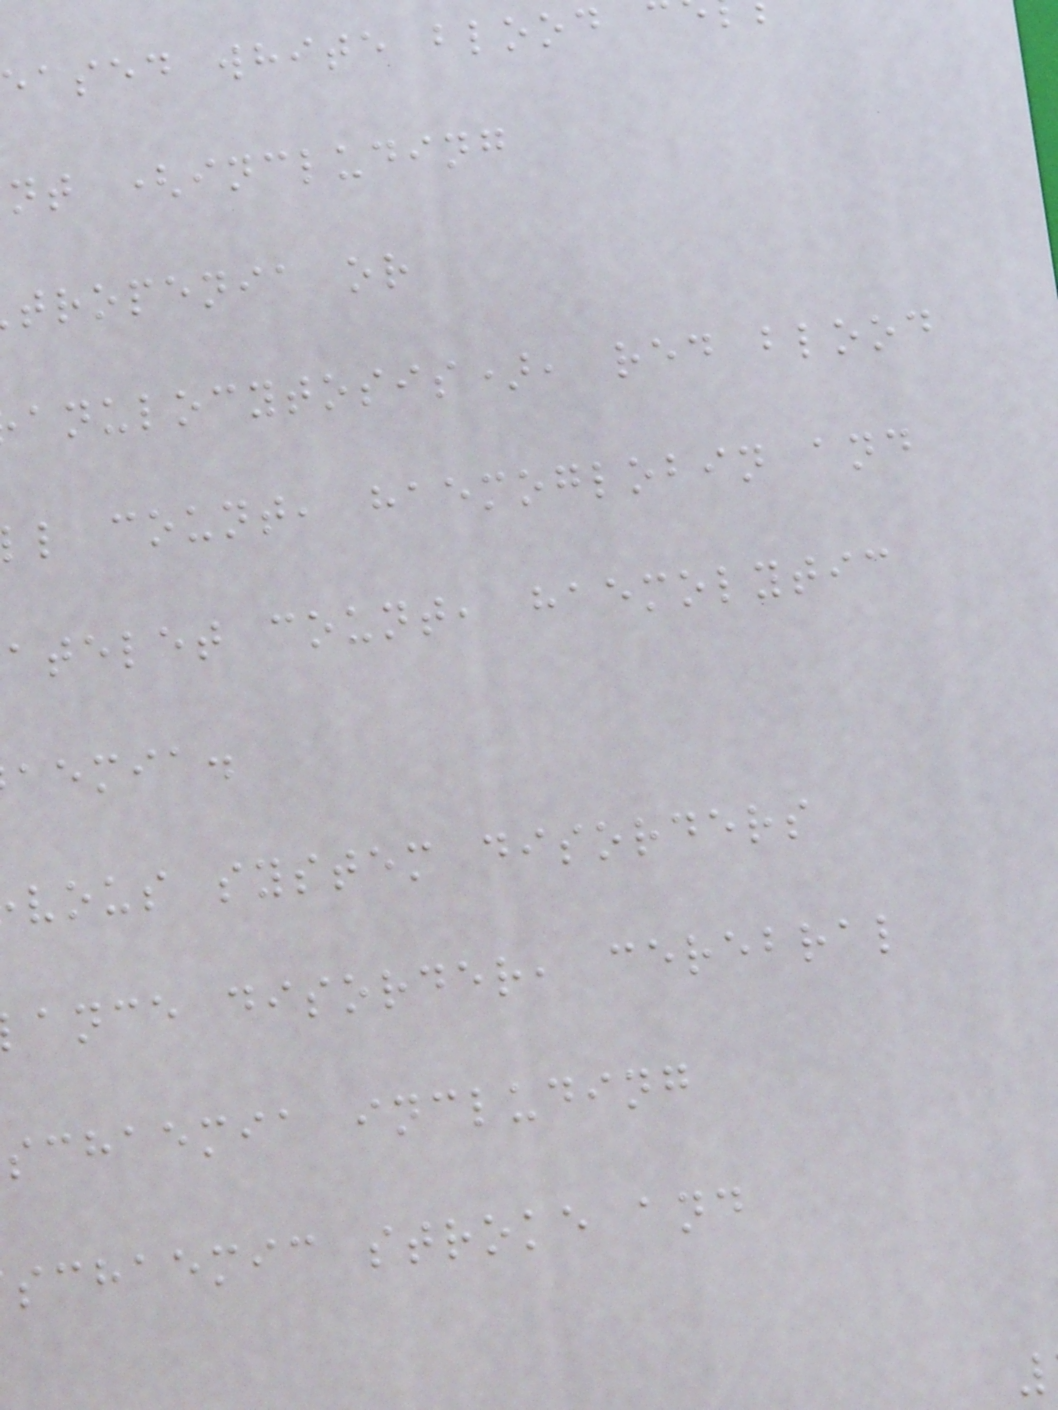eased white blood
nt (including
tropenia or
anulocytosis), red blood
l count, haemoglobin and
atelet count, haemolytic
aemia.
vous system disorders
ance disorder, cerebral
schaemia including
schaemic stroke and
